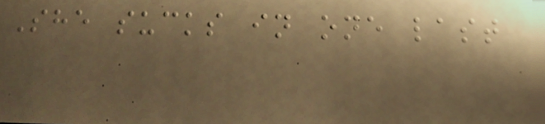She sucks in one last
